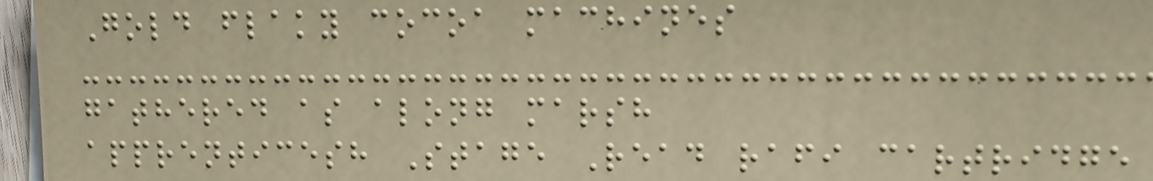Gold flaky cocoa machines
gathered as along marsh
apprenticesh Stage Read rafi cartridge
